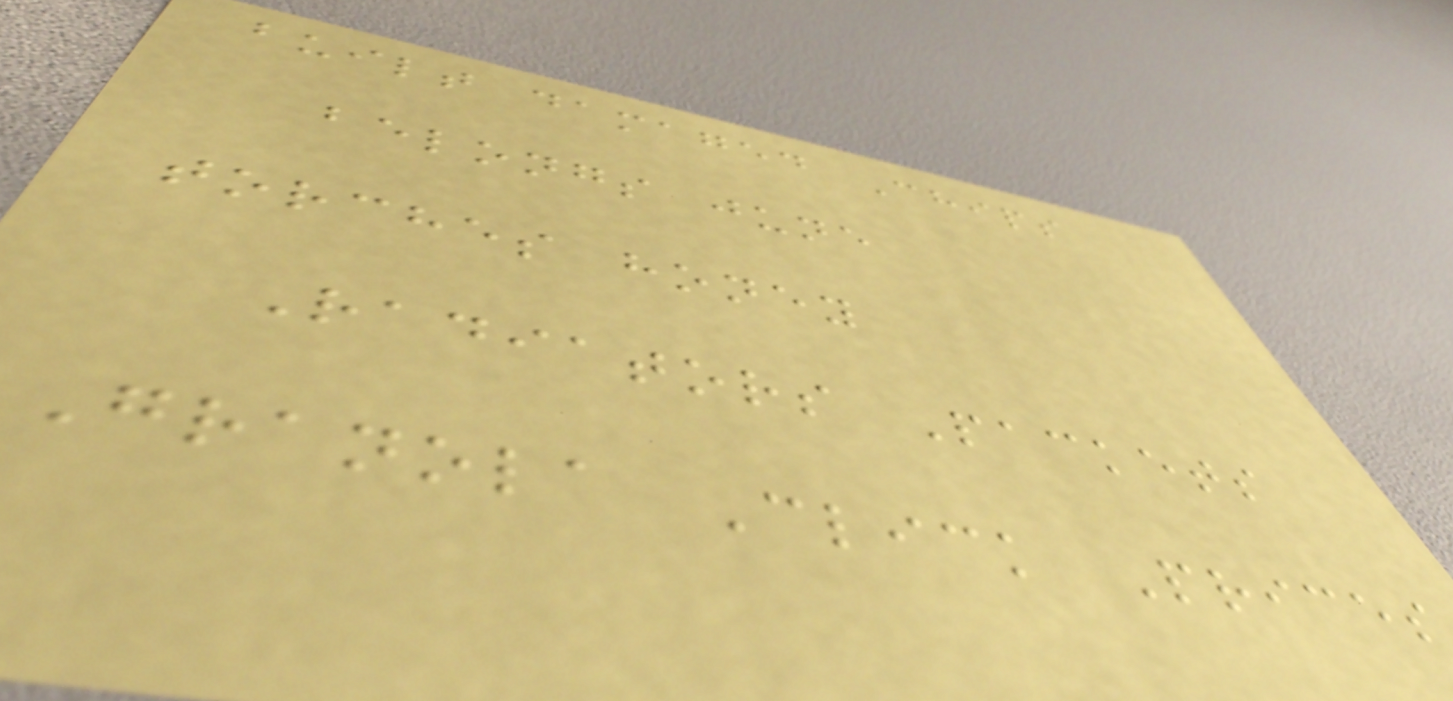built damaged Chips
belongs june
torches honey
Radiators Packets
Granola Click Prices
